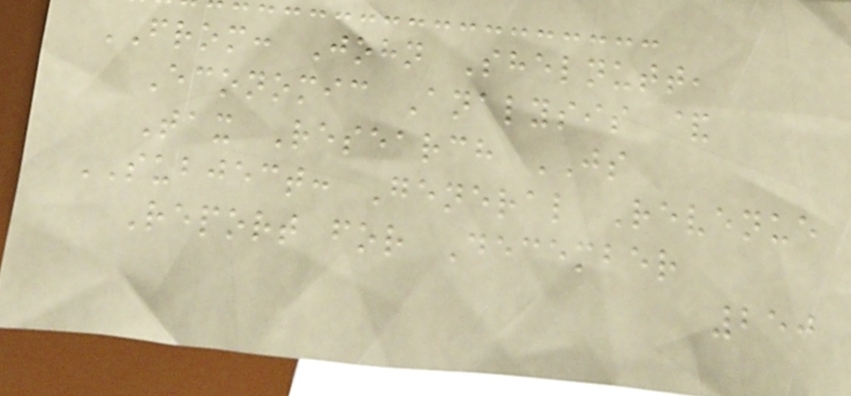FROM: John Shelnutt,
Economic Analysis &
Tax Research JS
SUBJECT: General Revenue
Report for December
250
